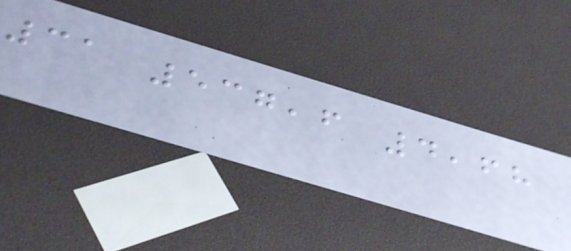31 537,6 4,68
